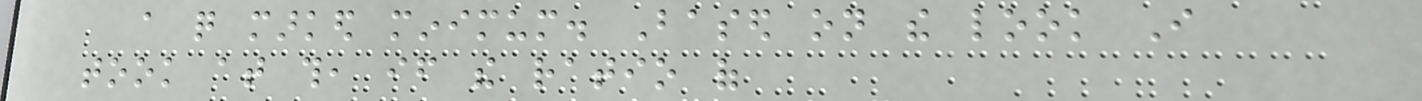a quite marked minimum. Based on the look I
took at this, if the ratio of
